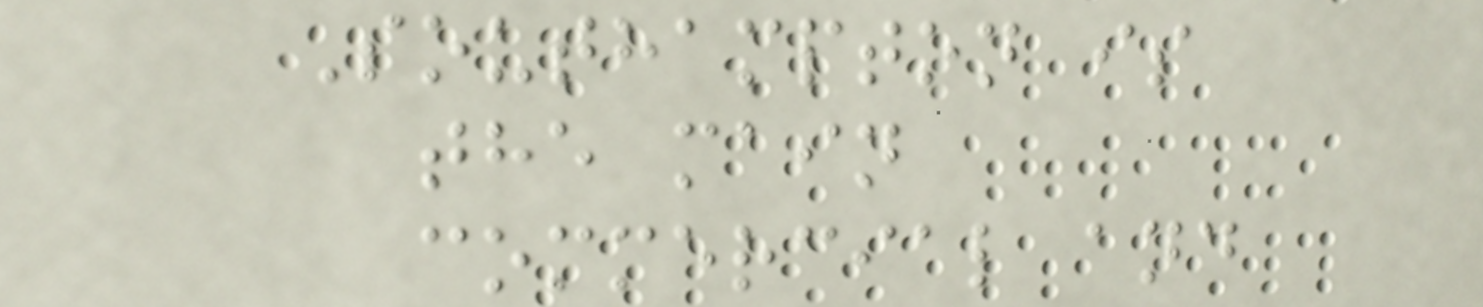Southampton is
the main
commercial and
